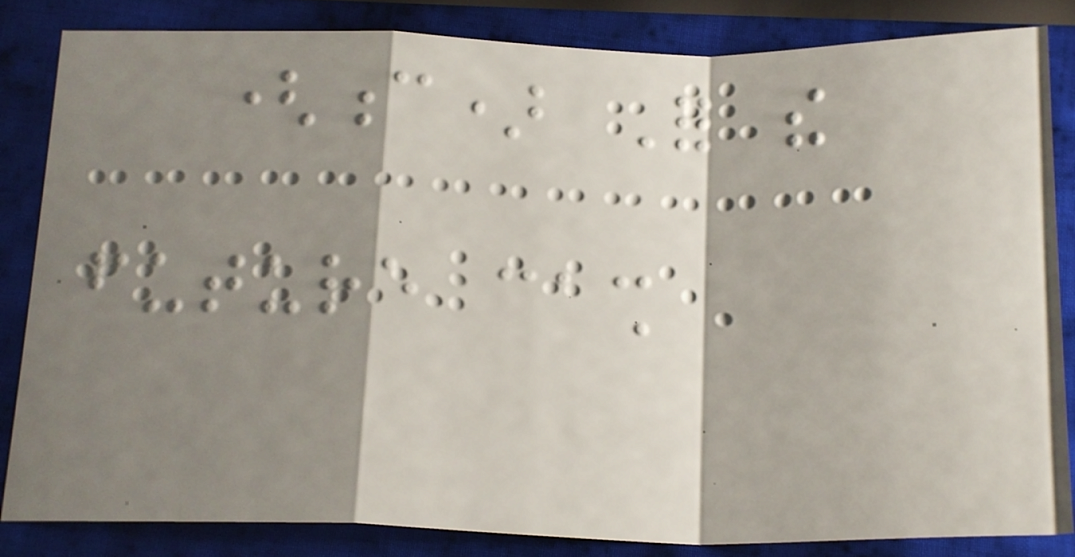(c) For the
future cash
